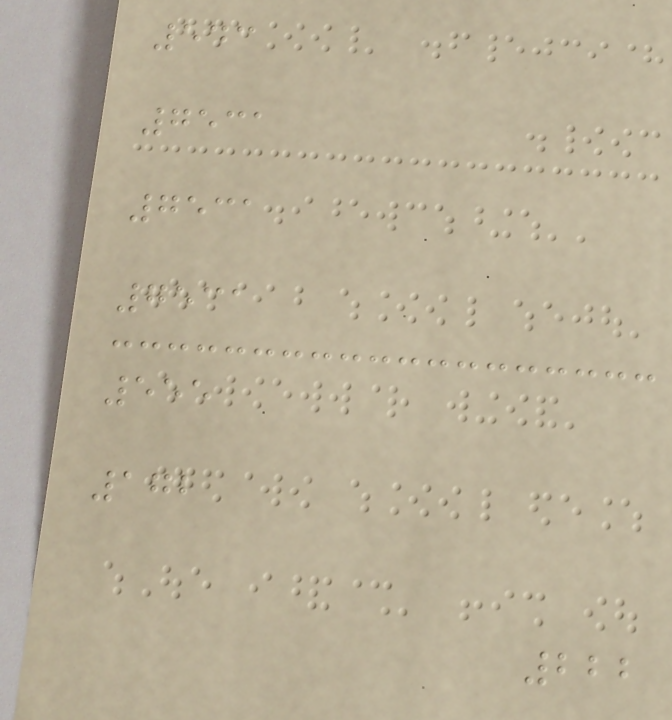543
7531
7531
7531
555
172
222
